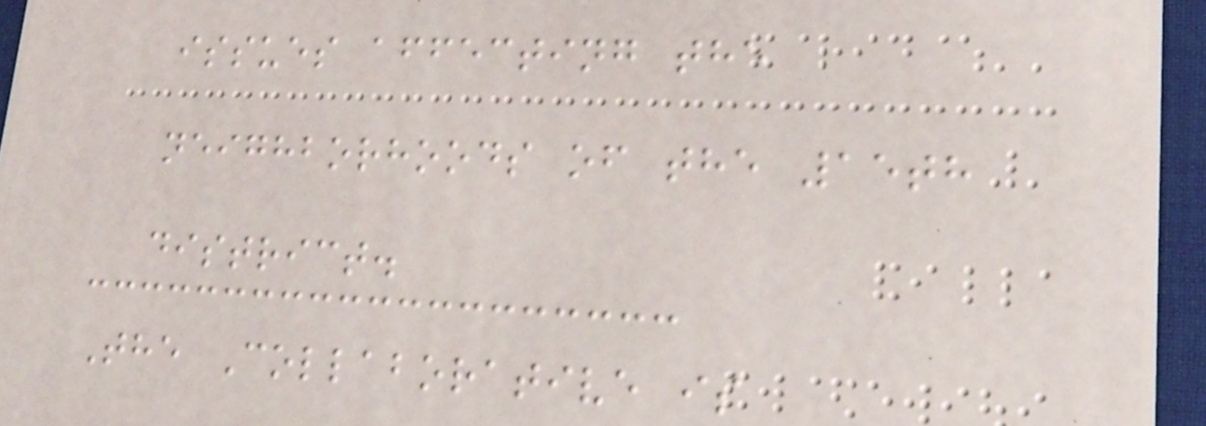issues affecting the
neighborhoods of the 15th
district.
The Collaborative is
